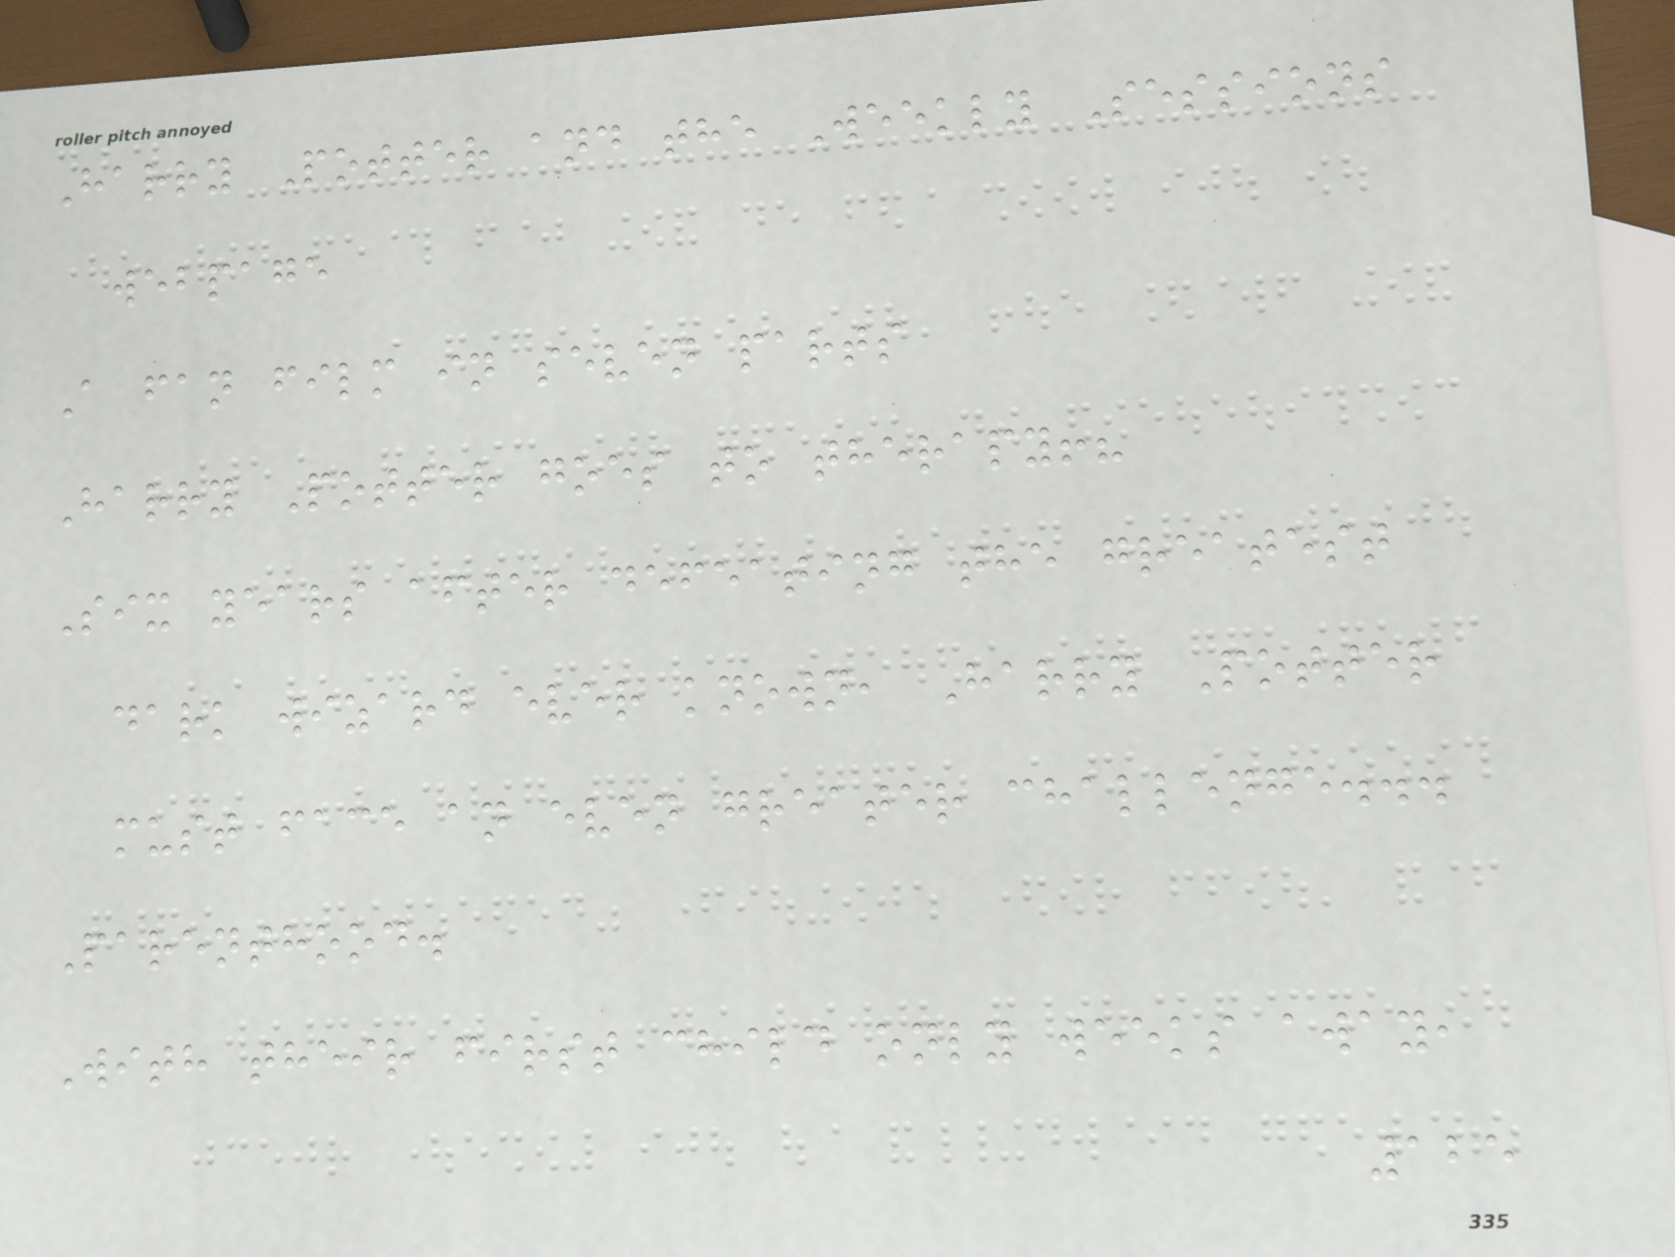Harry Potter and the Weekly Sessions
webpage
A fan film in seven parts
Harry Potter goes to therapy!?
Six years after defeating the greatest
dark wizard ever known, Harry Potter
must face an even greater challenge...
Parenthood.
With their first child only weeks away,
125
